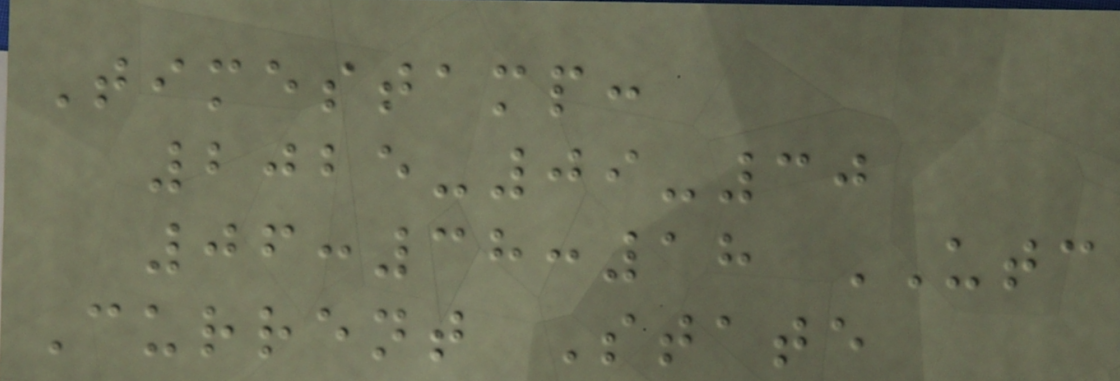Timestamp:
2025-09-30
06:38:18 UTC
Current State
